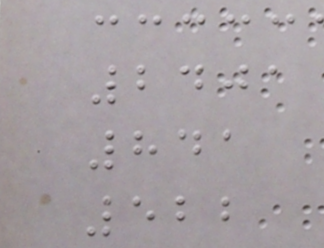2401
841
522
